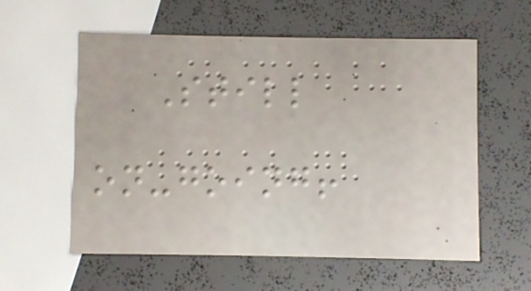Still
on-going!
